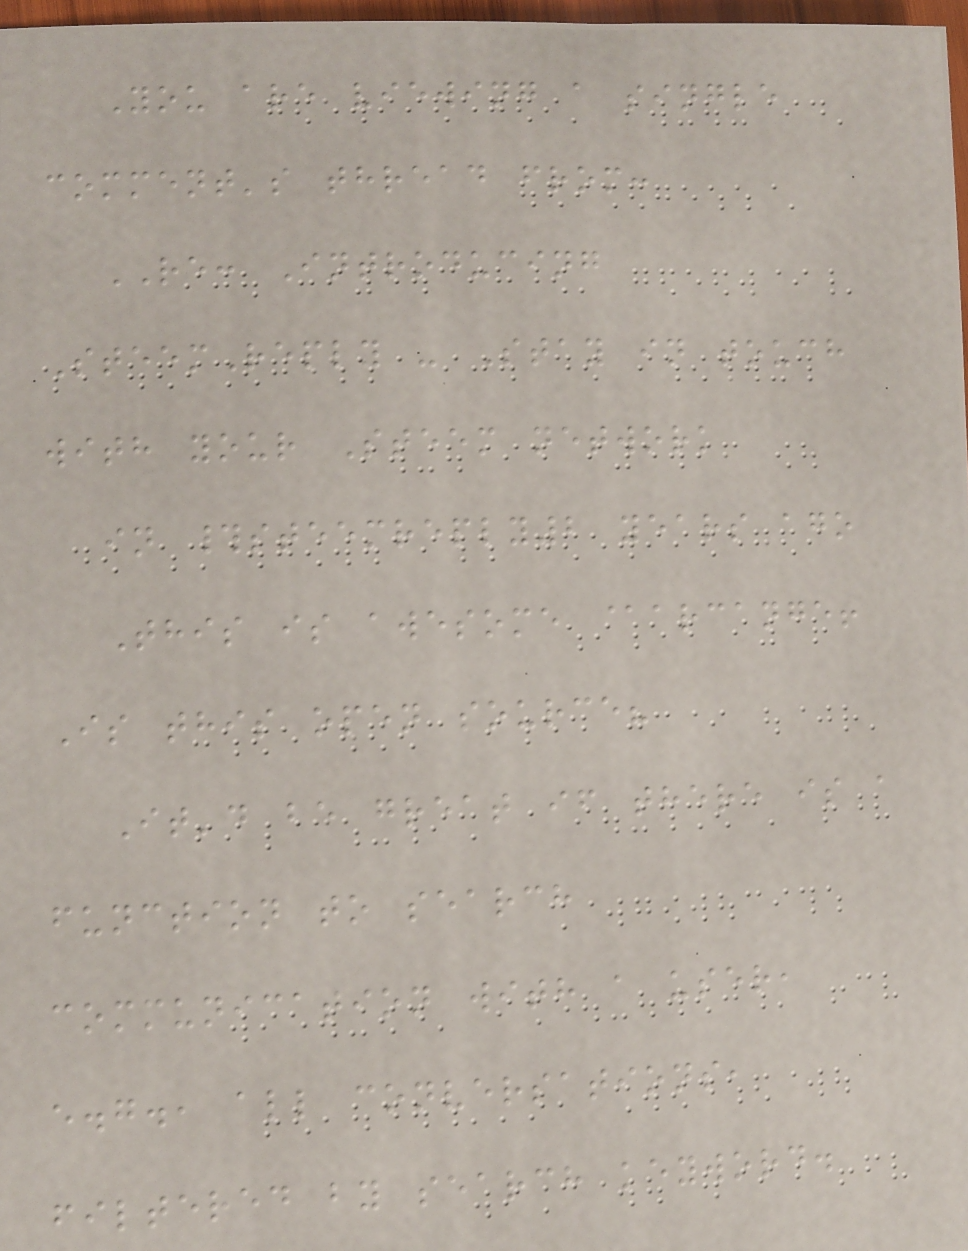You are viewing a single
comment's thread from:
RE: Introducing
SteemReply - Stay in touch
with your Steem network
in #steemreply2 years ago
This is awesome @arcange!
Is this open source?
It'd be great if there is a
function to search
communication with a user,
e.g., all conversations,
filtered by search keyword.
